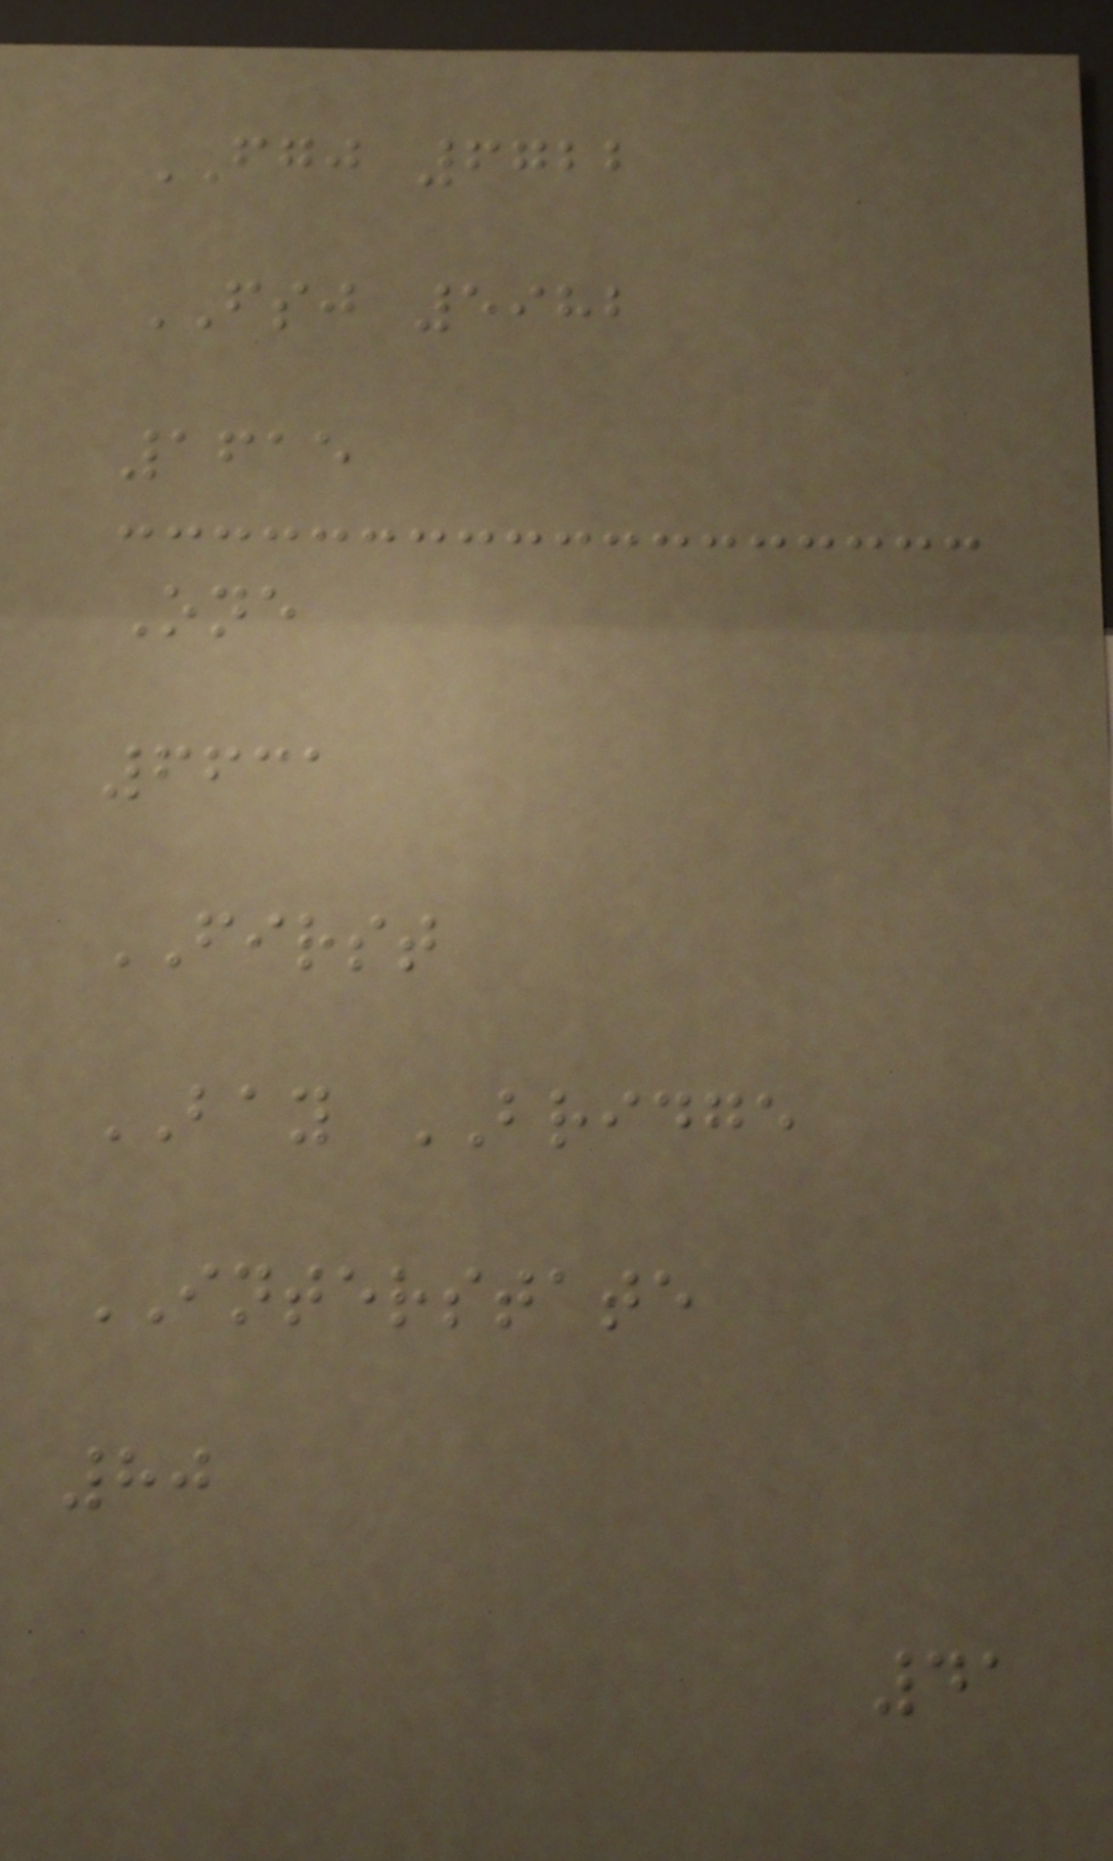FGJ 6722
FSJ 5982
1615
One
6631
FIRST
BAY BRIDGE
INTERSTATE
80
41
